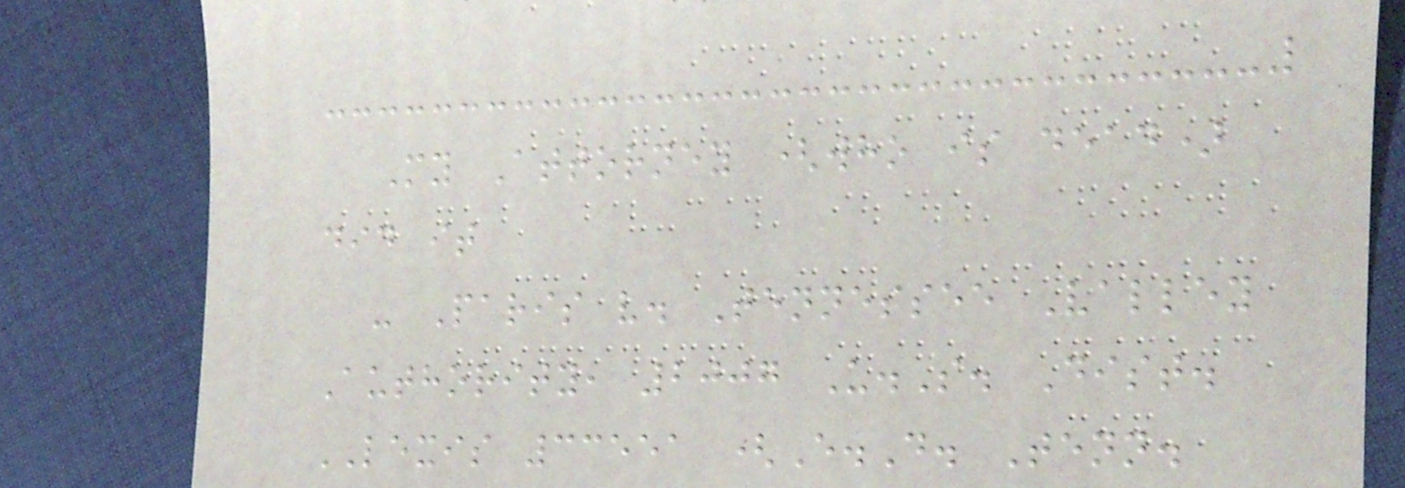My Attorney (who is dead)
did it
- Paris v. Tennessee Valley
Authority, 2007 U.S. Dist.
LEXIS 33551 (E.D. Tenn.
